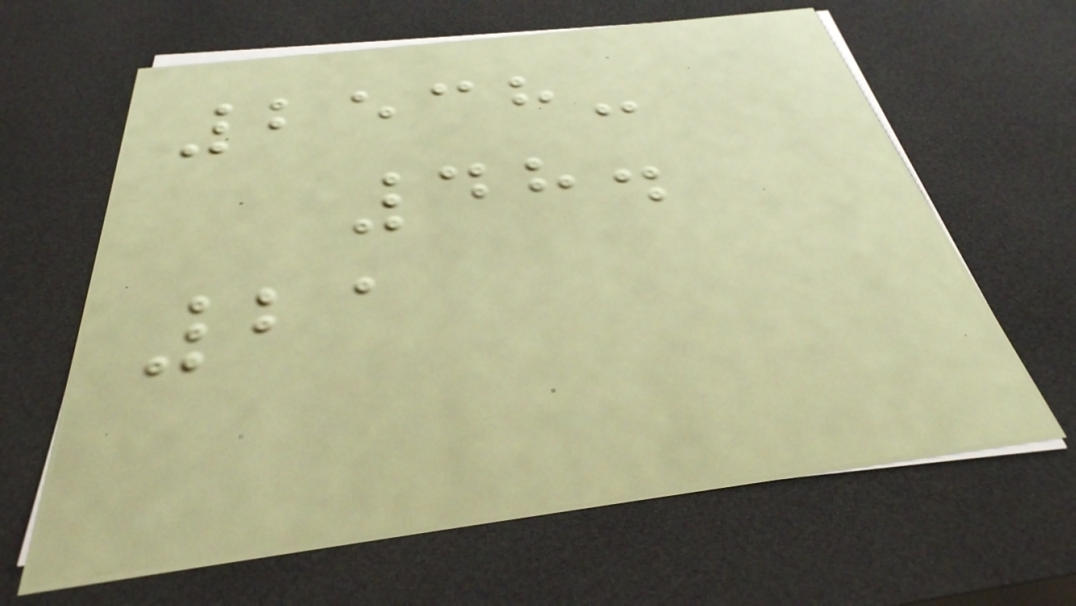2538-
48.
21
